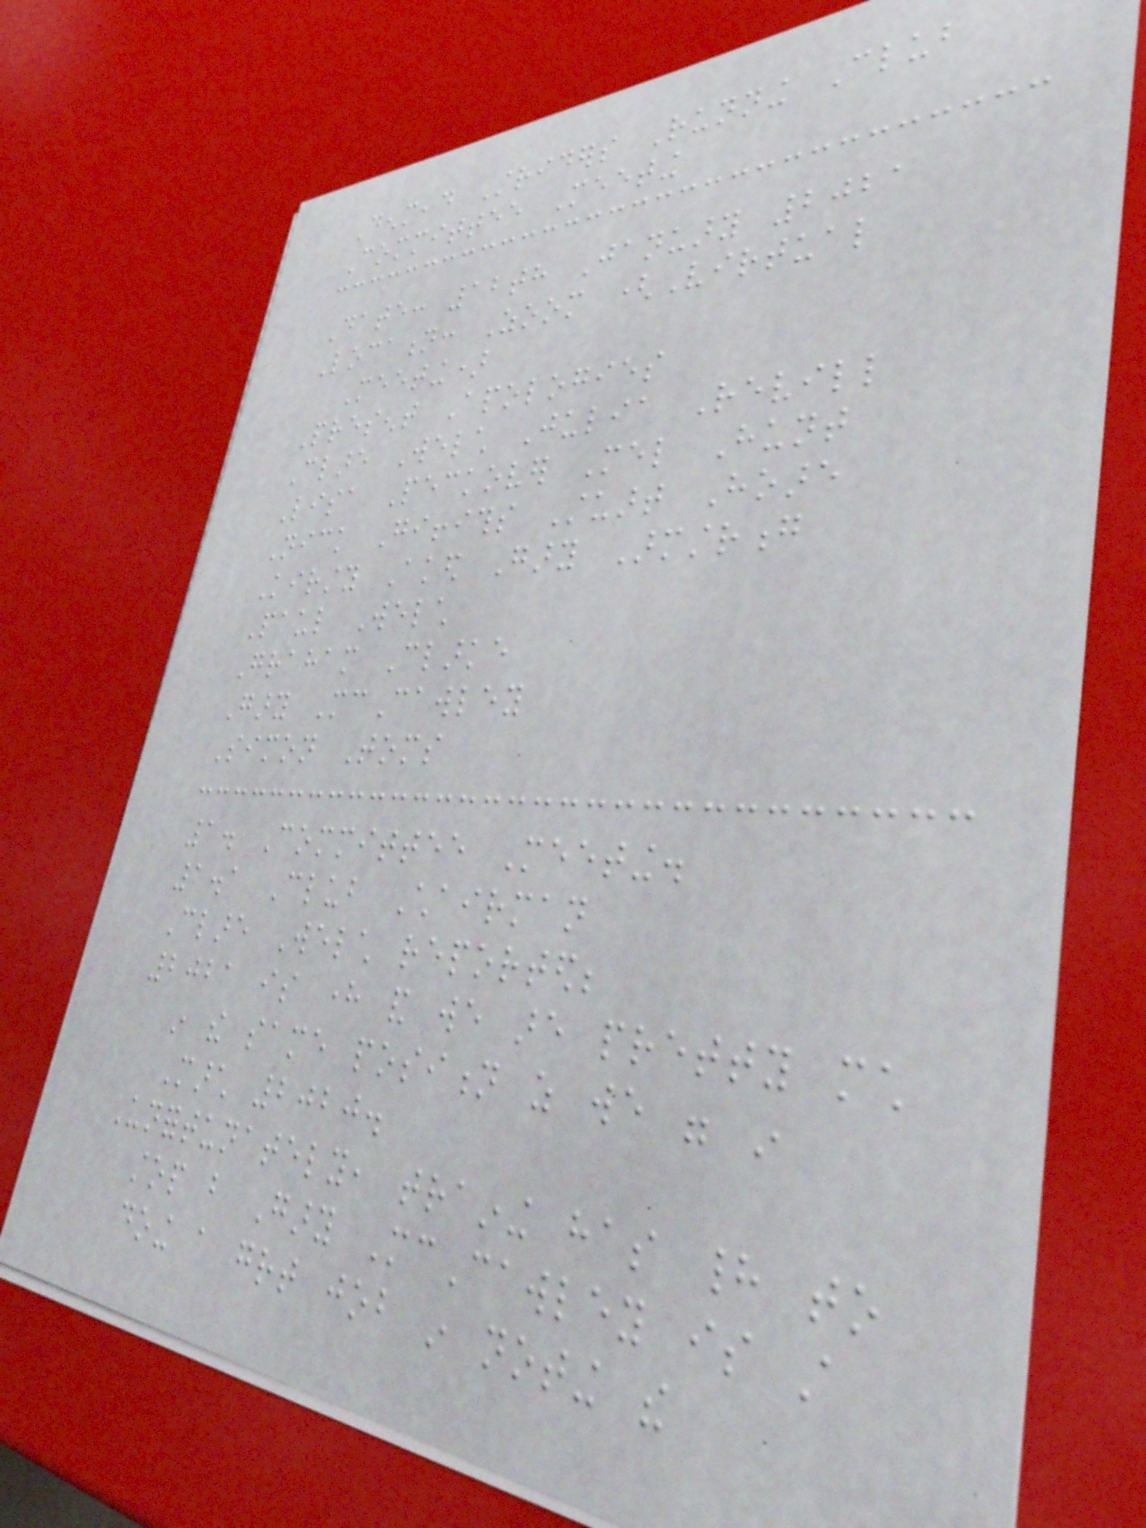Denmead Striders Running Club
Committee Meeting
Date: 12th January 2021
Location: Zoom (Virtual
Meeting)
Present Apologies
Clare Welch Julia Revill
Lisa Peckover Mel Hunt
Nick Giffiths Stuart Hoare
Kirsty Aked Gary Armstrong
Paul Welch
Graham Clarke
Gary McCawley
Simon Toms
1. Committee Meeting.
1.1 Club Chairman
Clare Welch reported;
2021 is here and we are pretty much
in the same position as we were in
March 2020.
Unfortunately, training has had to
stop but Gary McCawley is still
doing a great job in noting the
